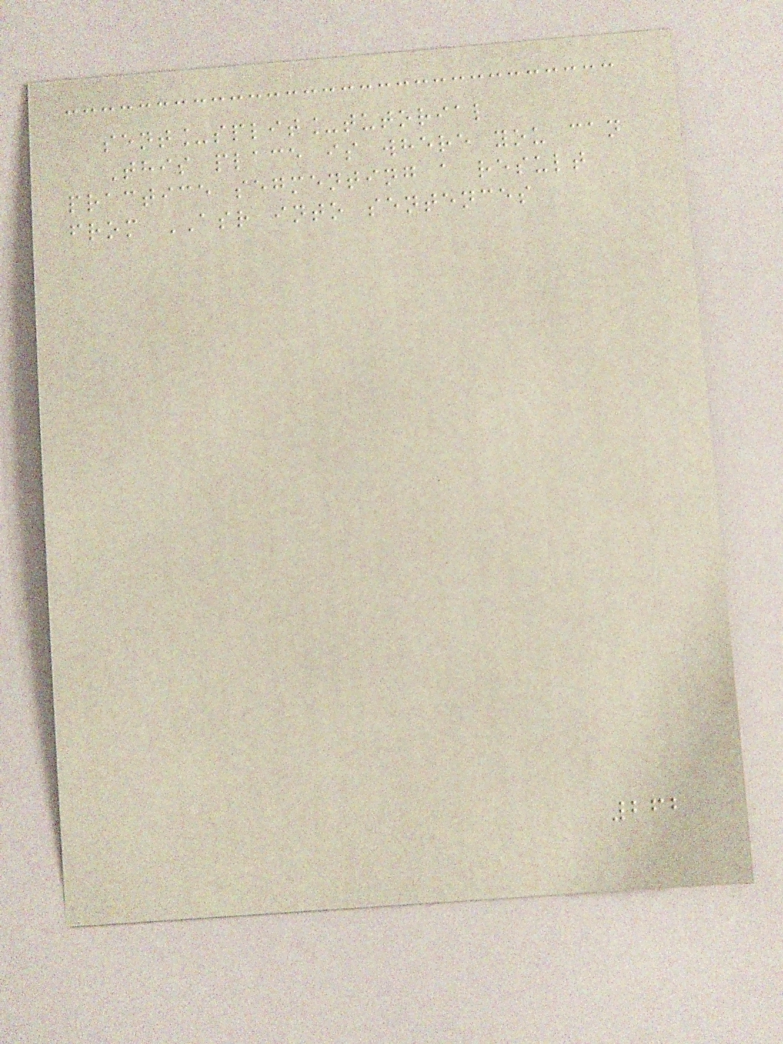sent_split_tutorial
This place is where you can
practice segmenting a result
from ASR into sentences
262
